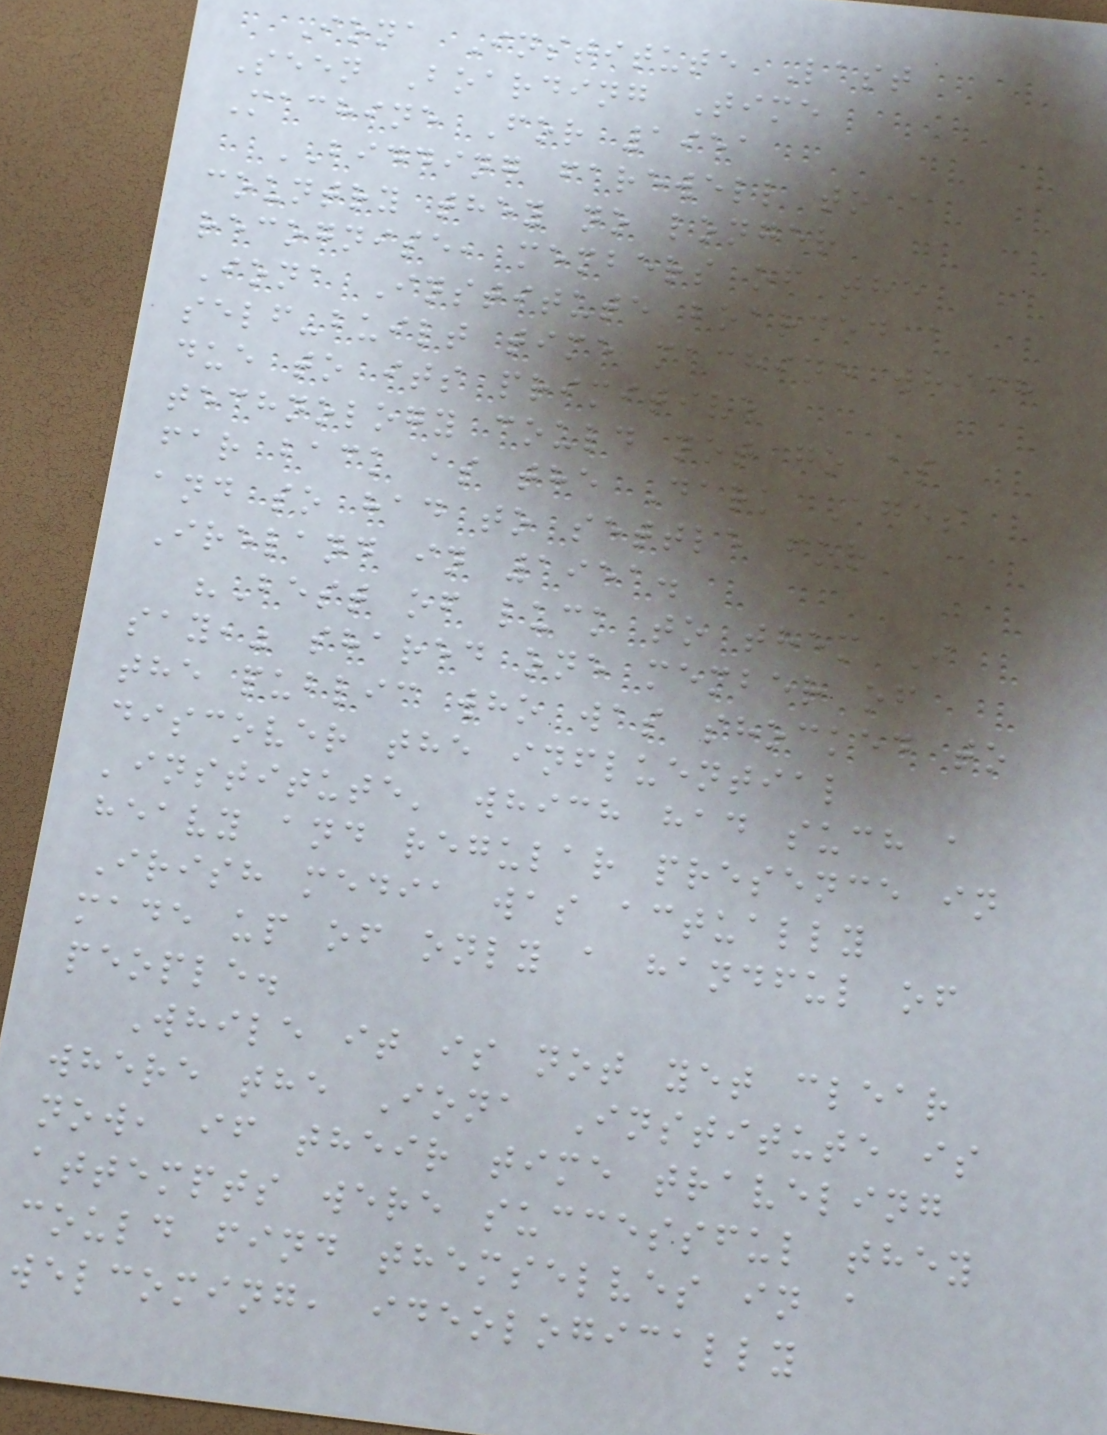Iona Institute Last
Seen Boarding Time
Machine For 1951
BIDDING farewell to a
country they no longer
recognise, members of the
Iona Institute boarded a
self-built time machine which
due to its primitive
technology could not go as
far back as the Dark Ages
and so had to settle for
Ireland in 1951.
"Best of luck to them I
say," shared one member of
the public who was shocked to
discover the influential
'institute' which had such a
heavy and regular presence in
Irish media was actually
made up of only a handful of
people.
While it is not yet clear
where the Iona Institute is
now, if their time traveling
attempts were successful they
could find themselves in a
welcoming, ideologically
